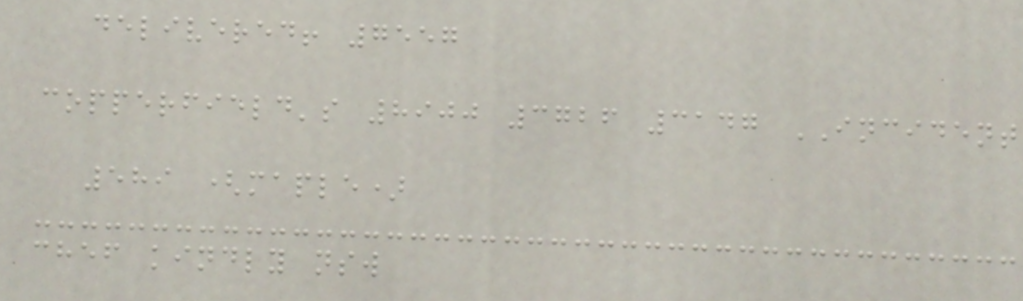delivered! 7557
copperfield's 8900 3726 3147 INCIDENT
589 (maple)
chef kindly nsw
